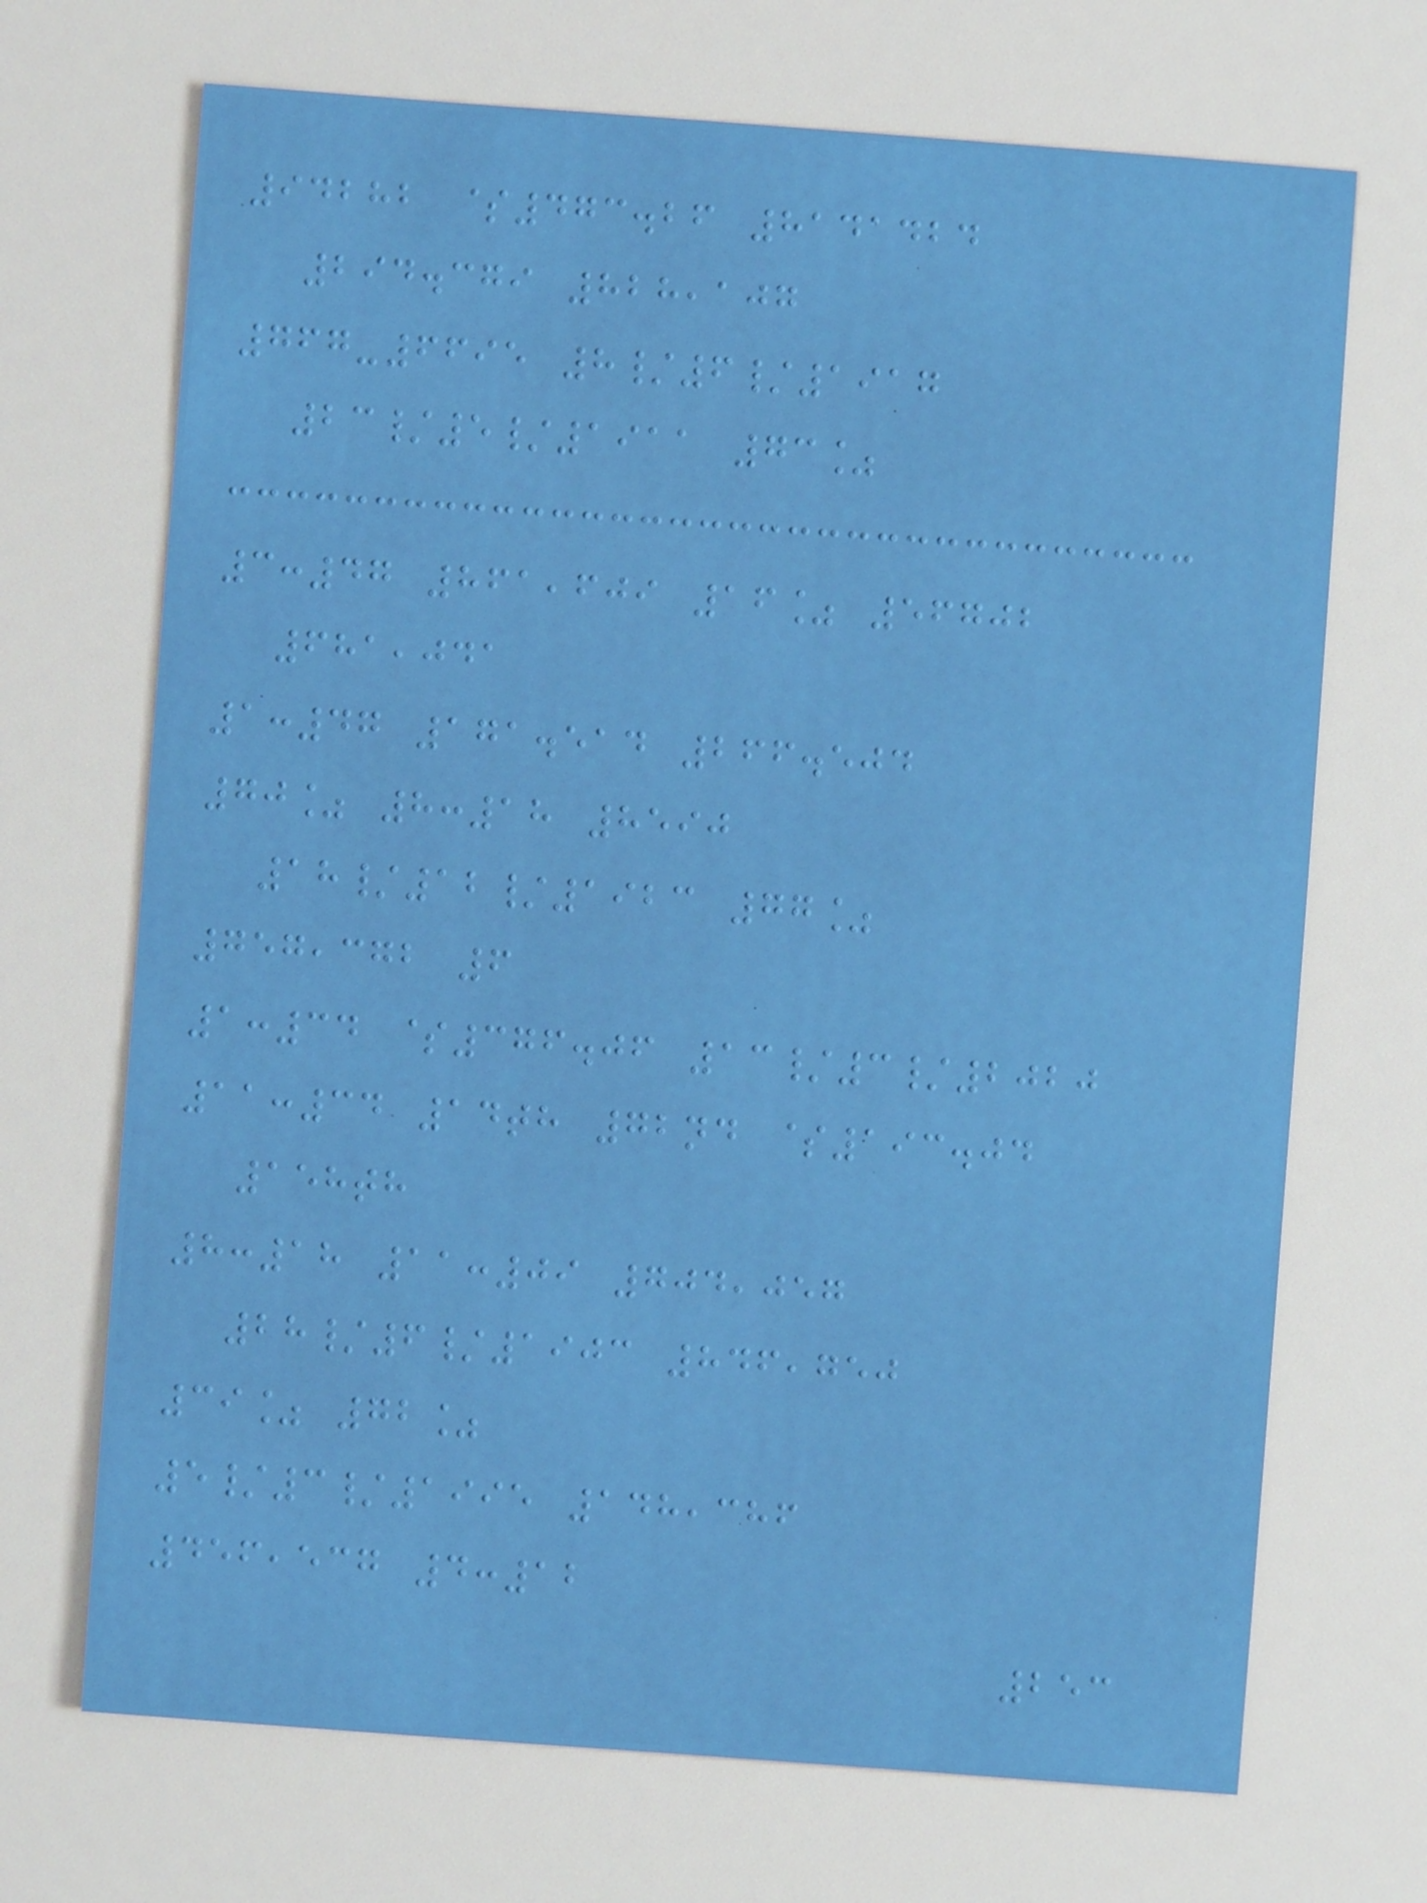94282 $473.26 8141424
294.379 828,107
767-6695 8/6/1917
23/5/1911 73%
3:47 861,609 16% 56702
681,041
1:47 171.514 266.504
70% 8:18 8590
18/12/1923 77%
757,372 6
1:34 $376.06 13/3/2020
11:34 14th 72nd $193.04
158th
8:18 11:09 704,057
28/6/1903 846,750
39% 72%
5/3/1995 148,386
456,537 4:12
253
